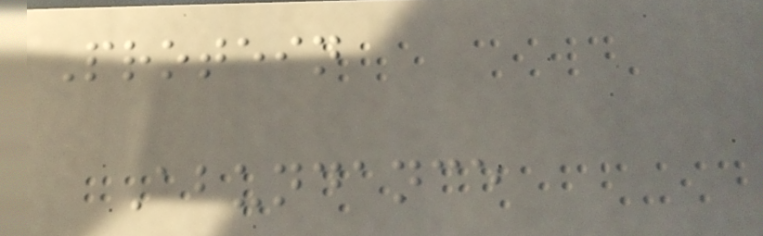Protein
Abundance
